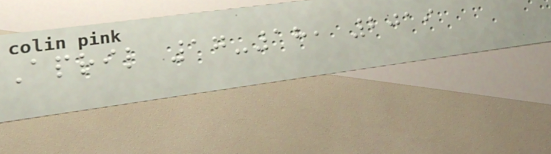April 17-18, 2019
